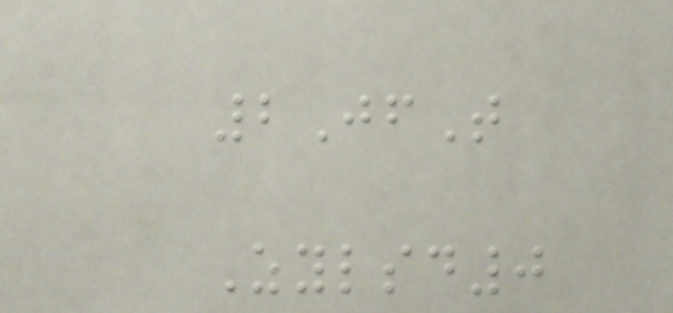2JfT
Zylsd0
